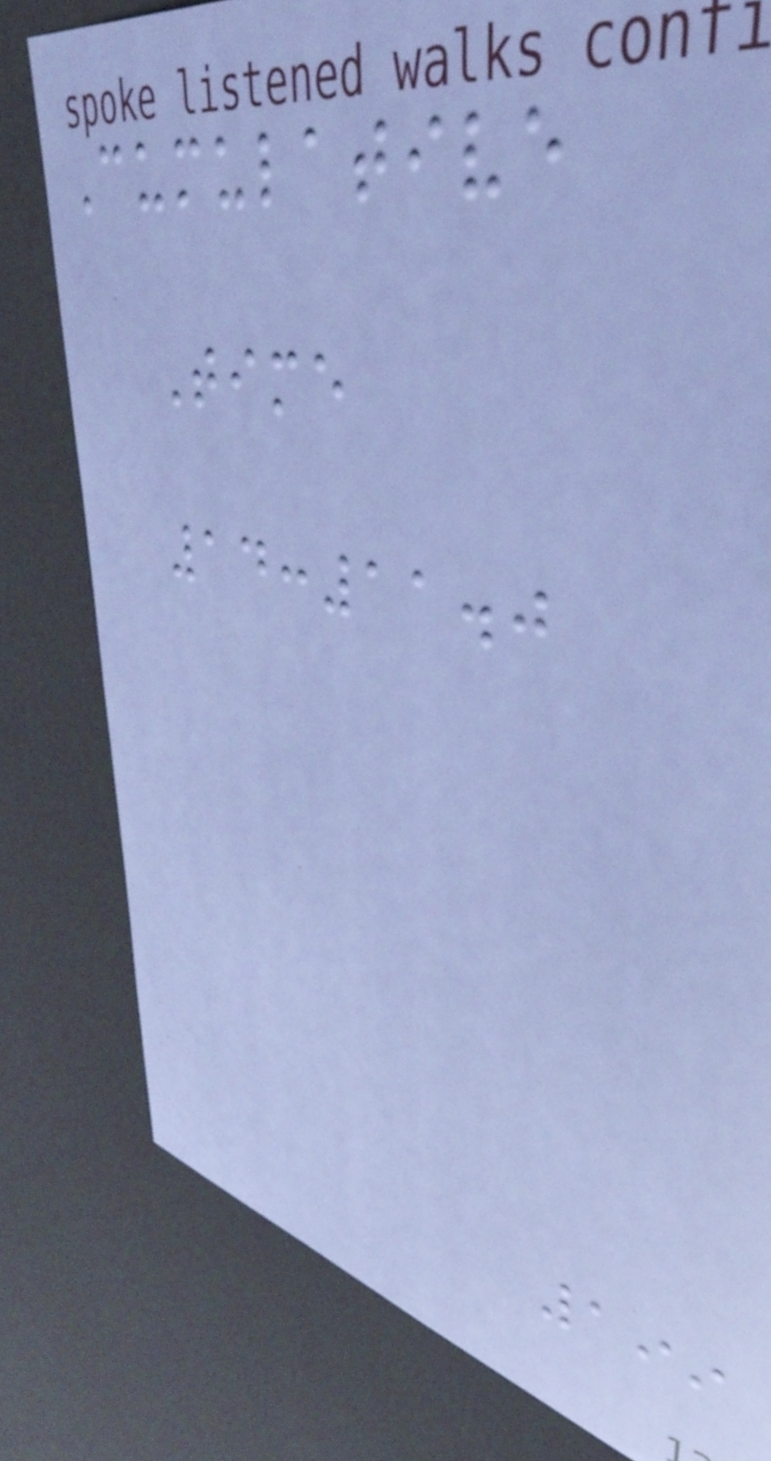Cumulative
Time
14:11.0
199
